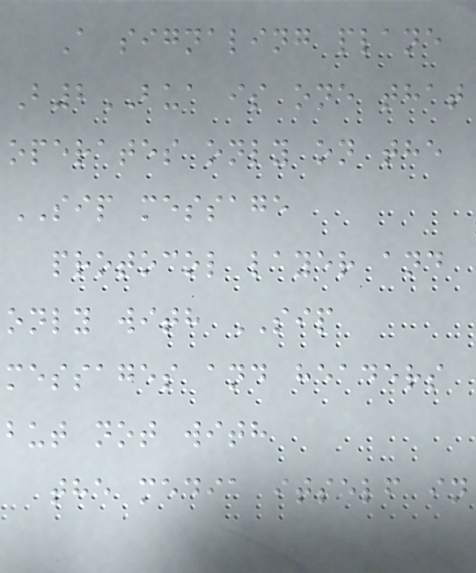A signaling plane
B2BUA is one that
operates only on the
SIP message
protocol layer and
only with SIP
messages and headers
but not with
the media itself in
